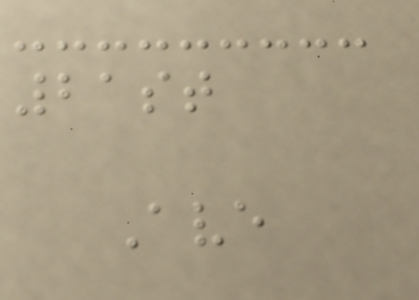21st
Ave
